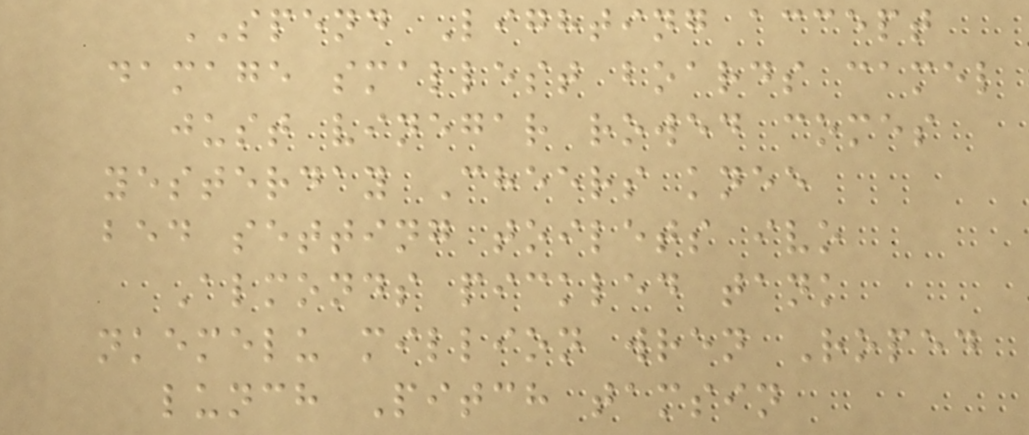SPEND Lighting accept
damage smallest boards camel
just vinegar rowed comes
yesterday Cheers knee
bed setting toilets ivo
Almonds pickled tank
nkemelu million wren Roped
lunch Pitch tamsin
